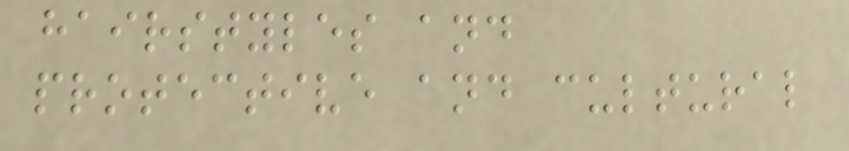hairstyles and
protective and cultural
